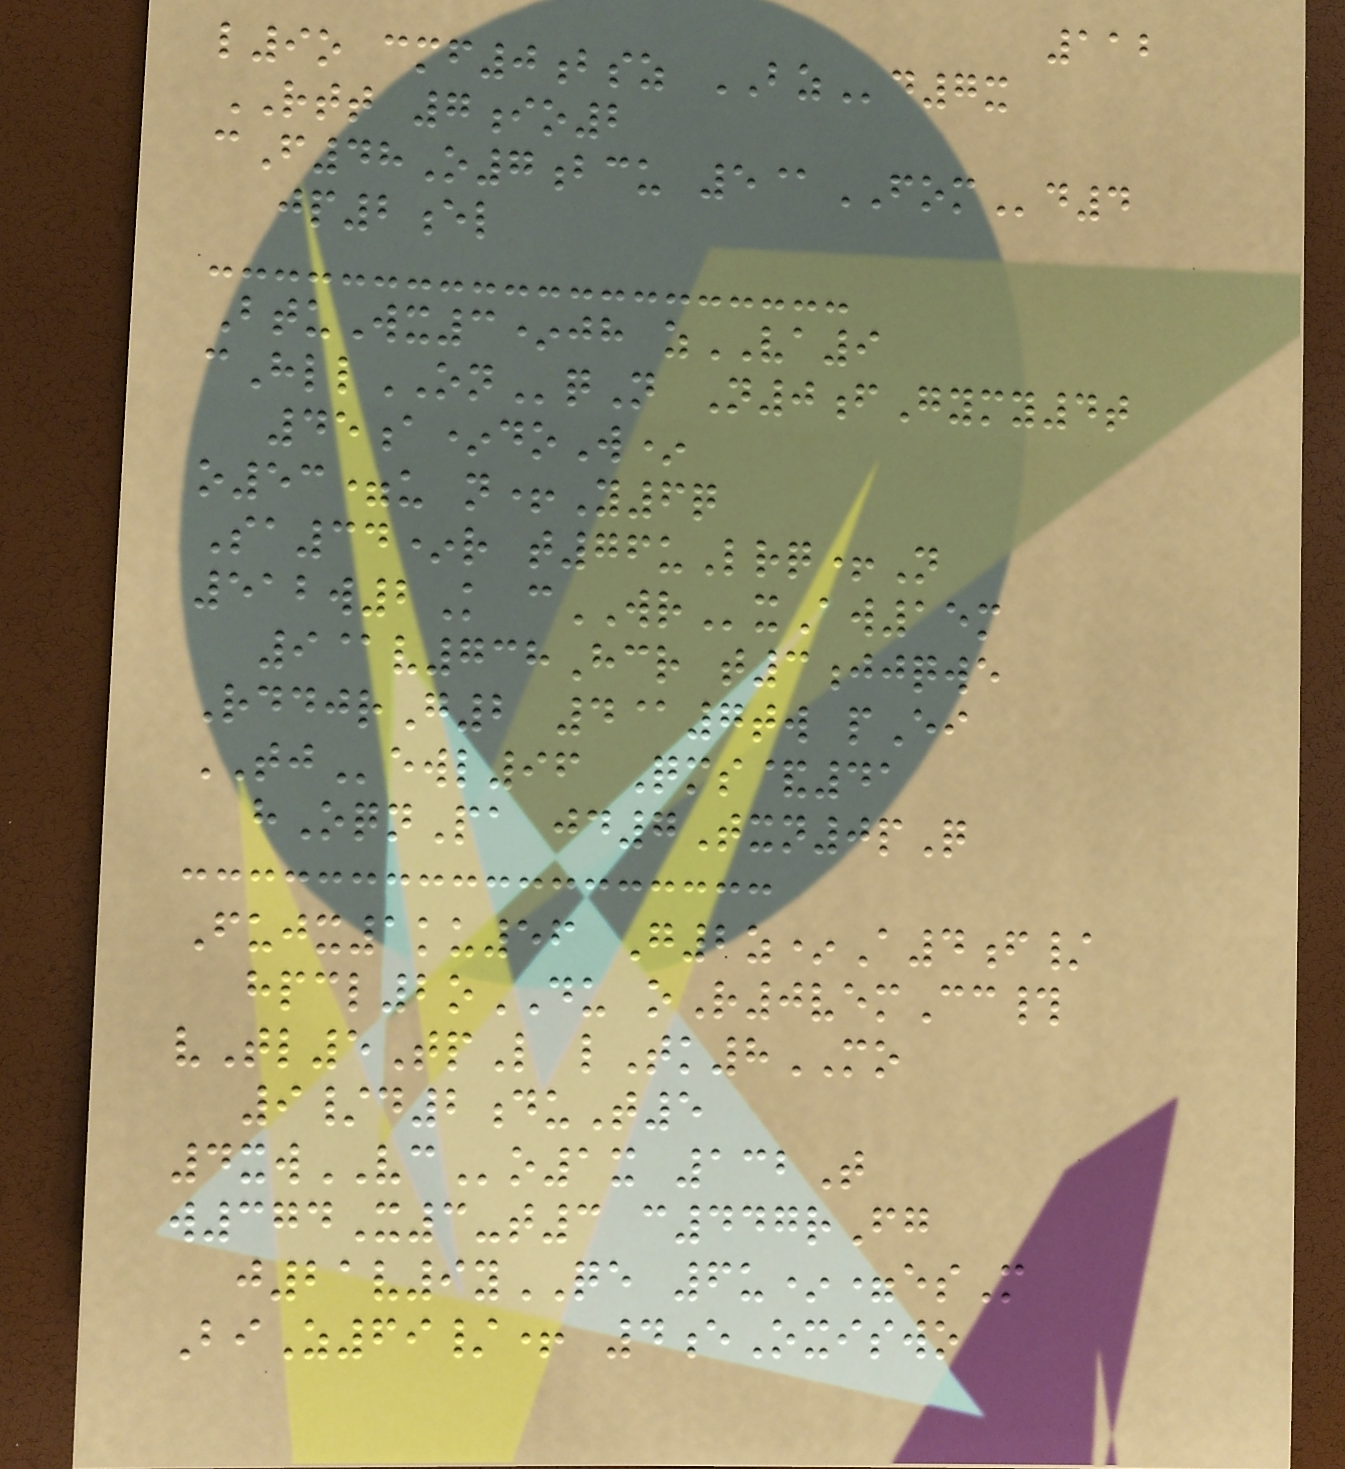112
l9o cmf0bsz BZd7x
RTT 7io2
cF48O7bcu 5@FOMd4
jp2el
BtuWx3*jh zVA9
cHllONqN N0fGymy4t
45a*doW*
o53=u n+Y6q
Sa34*r t76uLrq+N
512w2K cWRxAw15m
9@v738Hcr t3jjqwe
RddjrG2 4@7tw pEi
TJewl96 Qms&41
hOqnPa jd7Txn0pQ
Fujx1ku56 G2z*A4f/
hpcl2oDU oR0vemCc#
vTl5TpL lTk8MO
9/d2duT5
4xwVCo1x 132T
w374X3-t3 c447rFg
j21v9yQE 6u*=esM
BiZ69/+ 4eOxiswo
